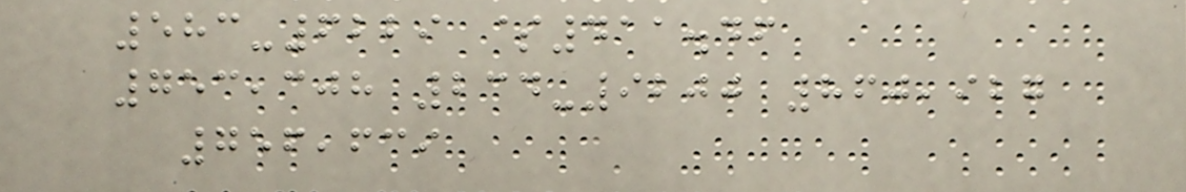583-6229 $411.46
753,308 234-9200 860,927
756,639
